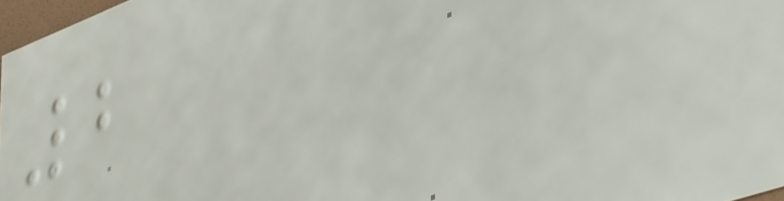2
